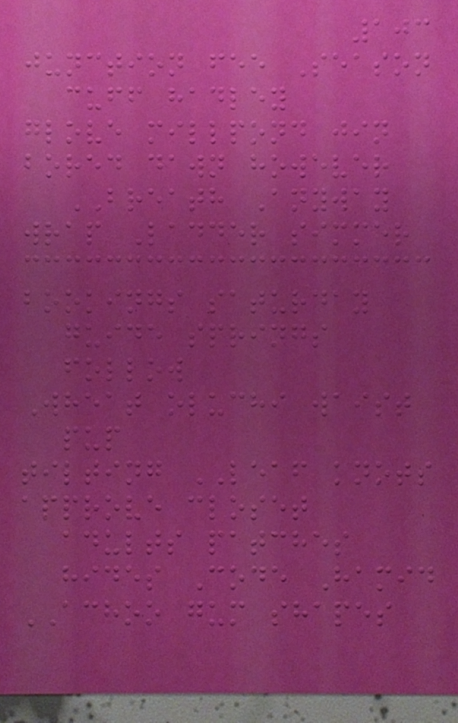103
junction fee Season
cuff hadley
glove millpond jin
bored dawn however
BREATH Anyway
wrap Ladder simmer
bookings saturday
guide springs
follow
Wheat oluchi waist
pup
tilting LEAF knots
approve closet
adults patches
hides Code Hamid
ACHOO gum shapes
